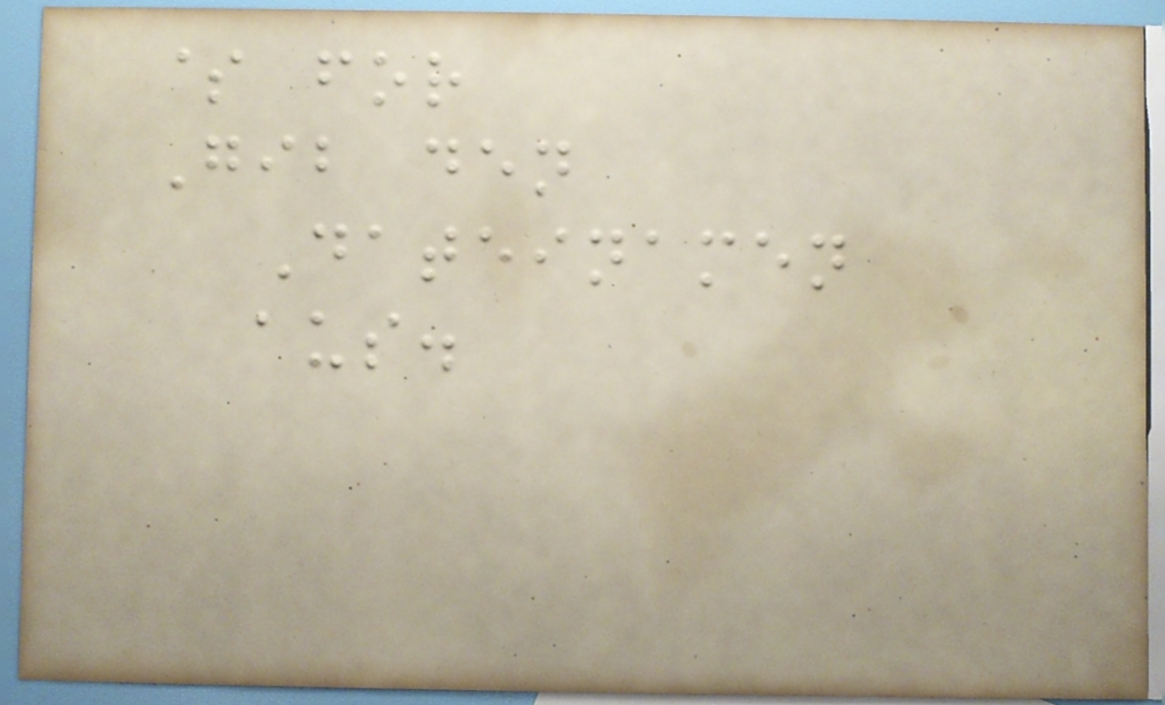$ for
Gib den
Dateinamen
aus.
